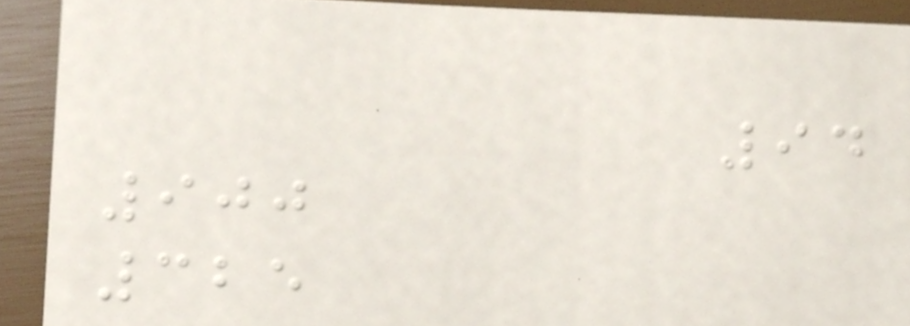94
900
325
